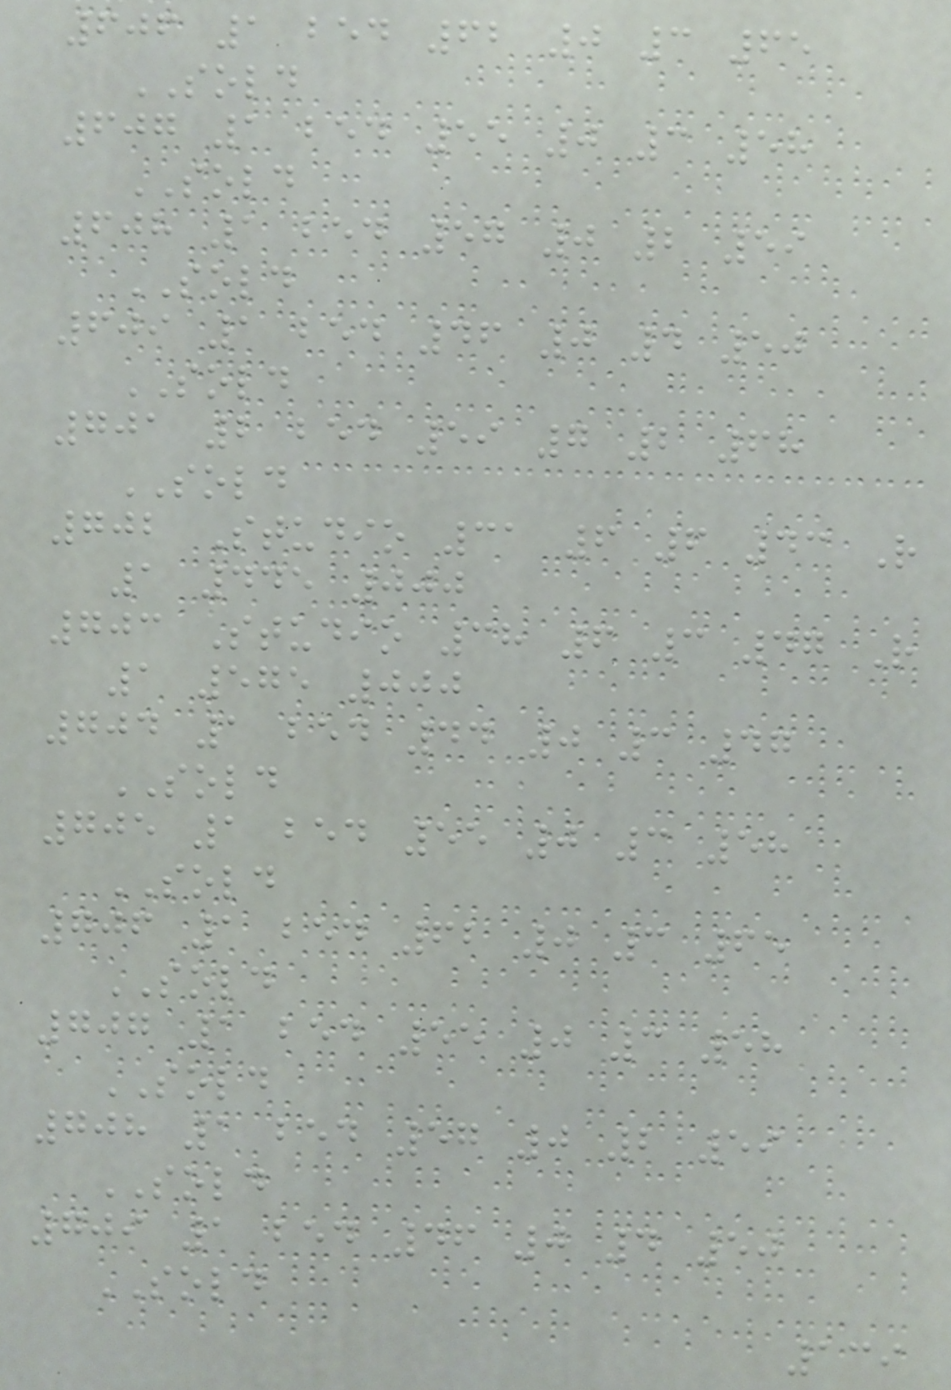606 1 bed 62 0 3 65
SOLD
607 1 bed 55 0 3 58
SOLD
608 1 bed 57 0 2 59
SOLD
609 1 bed 46 0 4 50
SOLD
701 2 bed 59 7 2 68
SOLD
702 Studio 31 6 6 43 R
1 445 000
703 Studio 38 6 3 47 R
1 575 000
704 1 bed 44 0 3 47
SOLD
705 1 bed 55 0 3 58
SOLD
706 1 bed 62 0 3 65
SOLD
707 1 bed 55 0 3 58
SOLD
708 1 bed 57 0 2 59
SOLD
709 1 bed 46 0 4 50
SOLD
139
